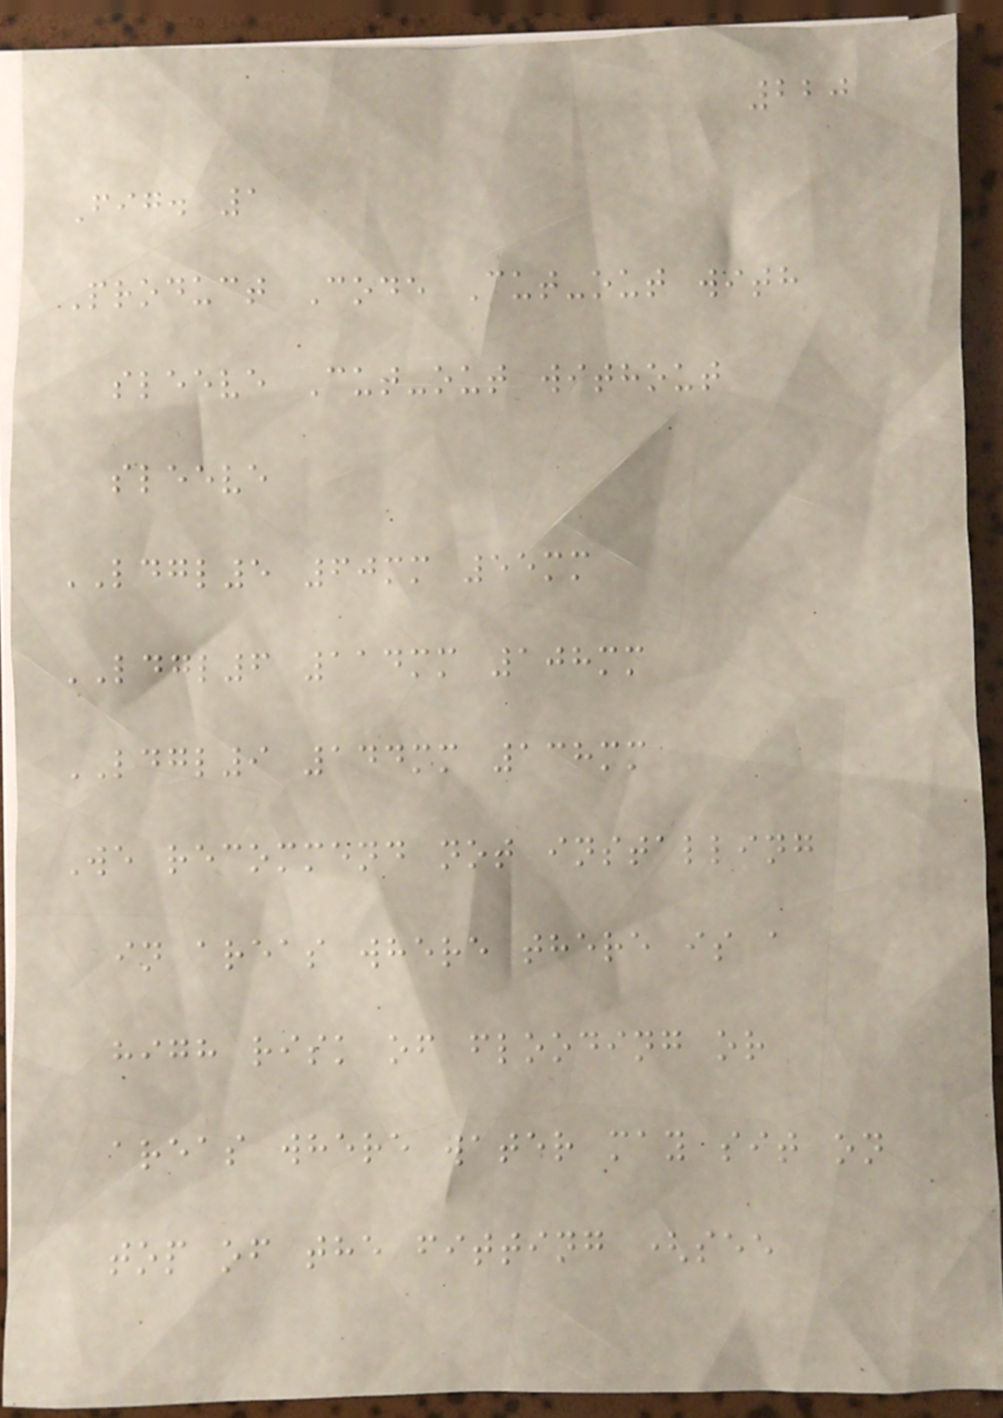220
Fig. 1
Product Code Cut-out with
sleeve Cut-out without
sleeve
LDGL5 60mm 55mm
LDGL6 114mm 108mm
LDGL9 144mm 138mm
We recommend not installing
in areas where there is a
high risk of flooding or
areas where water may sit on
top of the fitting (see
